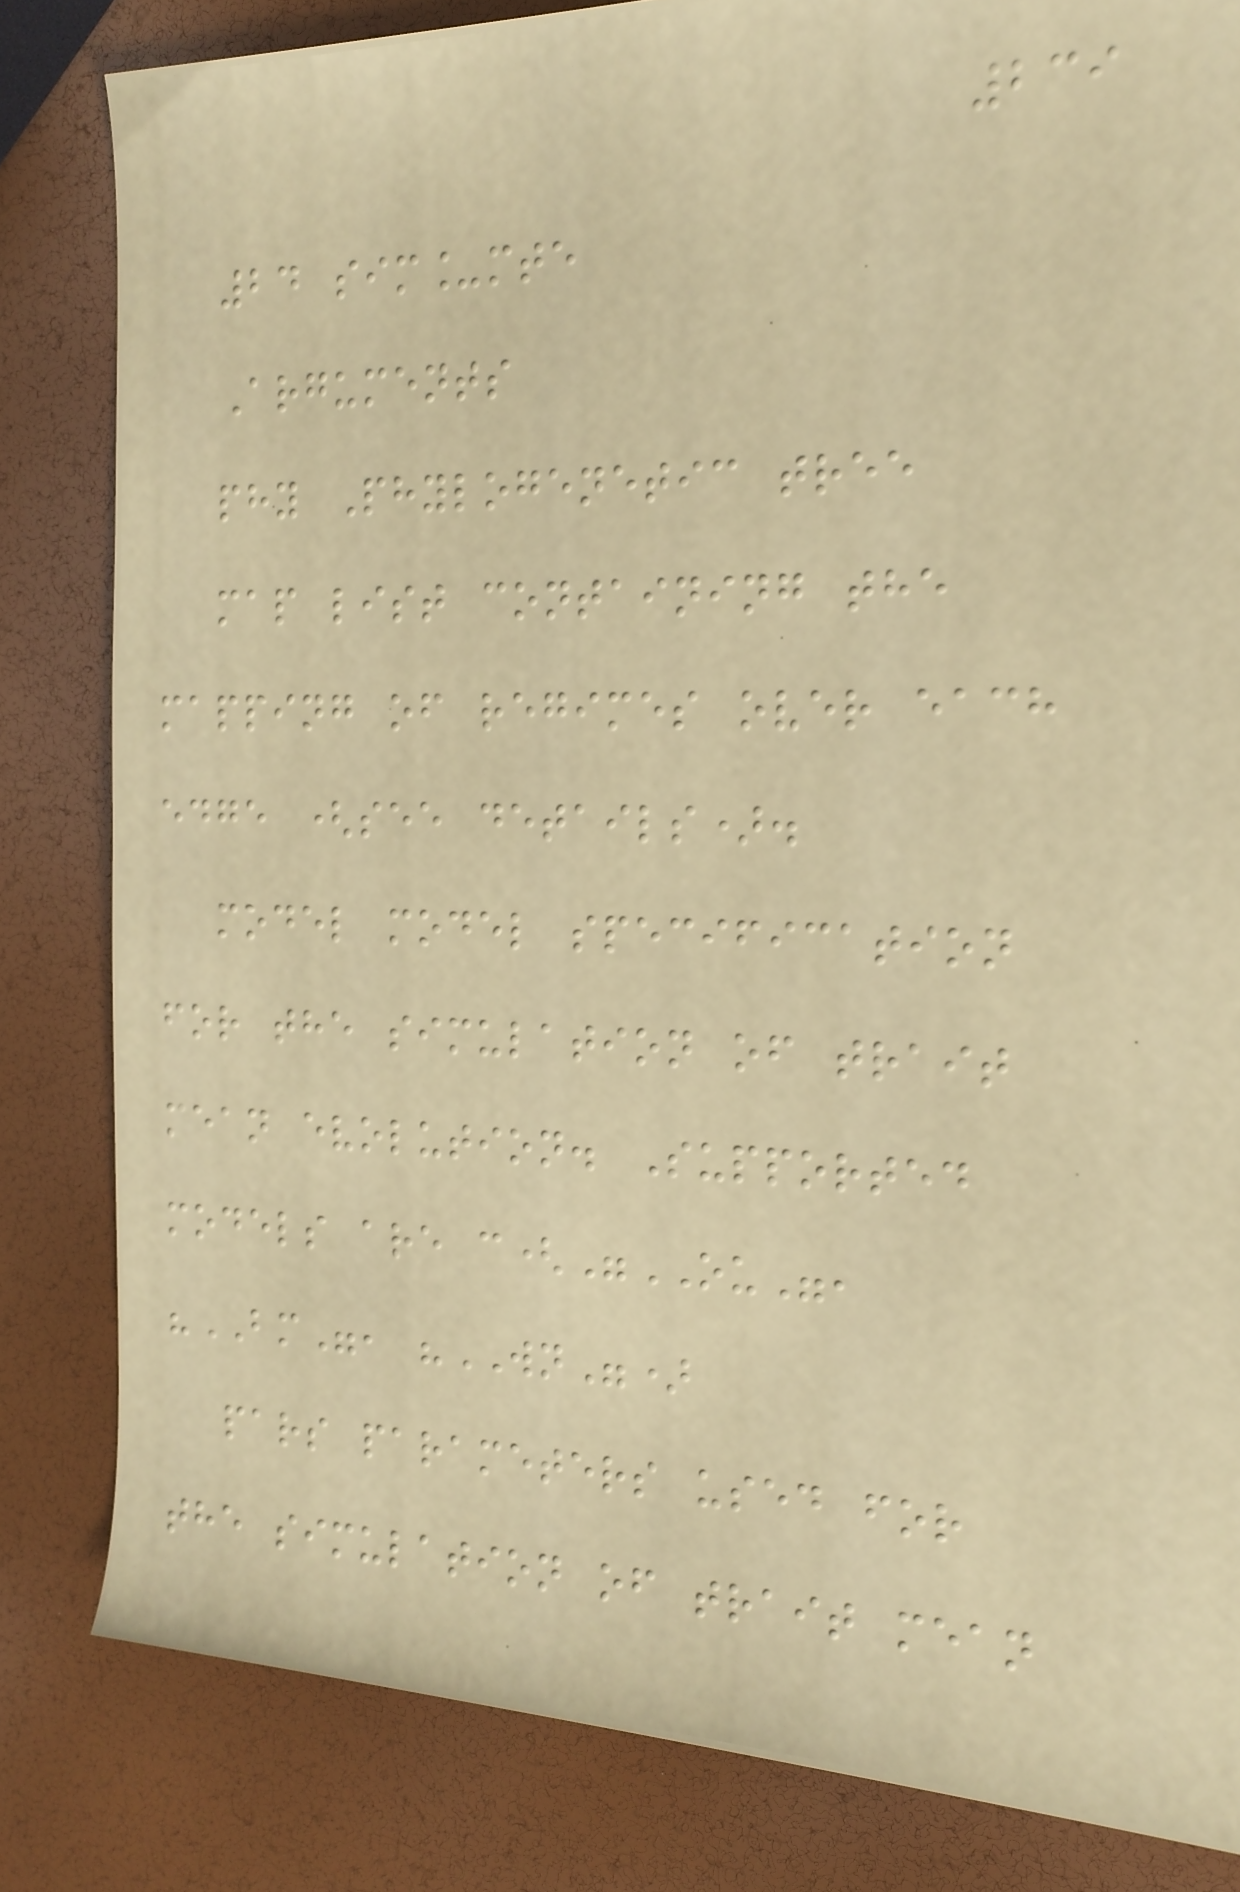239
24 sim_mte
Arguments
phy Phylogenetic tree
map list containing the
mapping of regimes over each
edge (see details).
model model specification
for the simulation of trait
mean evolution. Supported
models are c("OU",
"BM", "WN")
pars parameters used for
the simulation of trait mean
